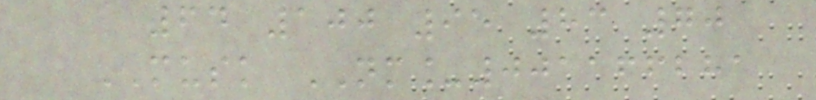64 100 95 83 70
MUSK NM_001166281
